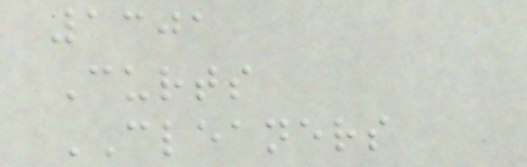1301
Curts
CLEANERS
